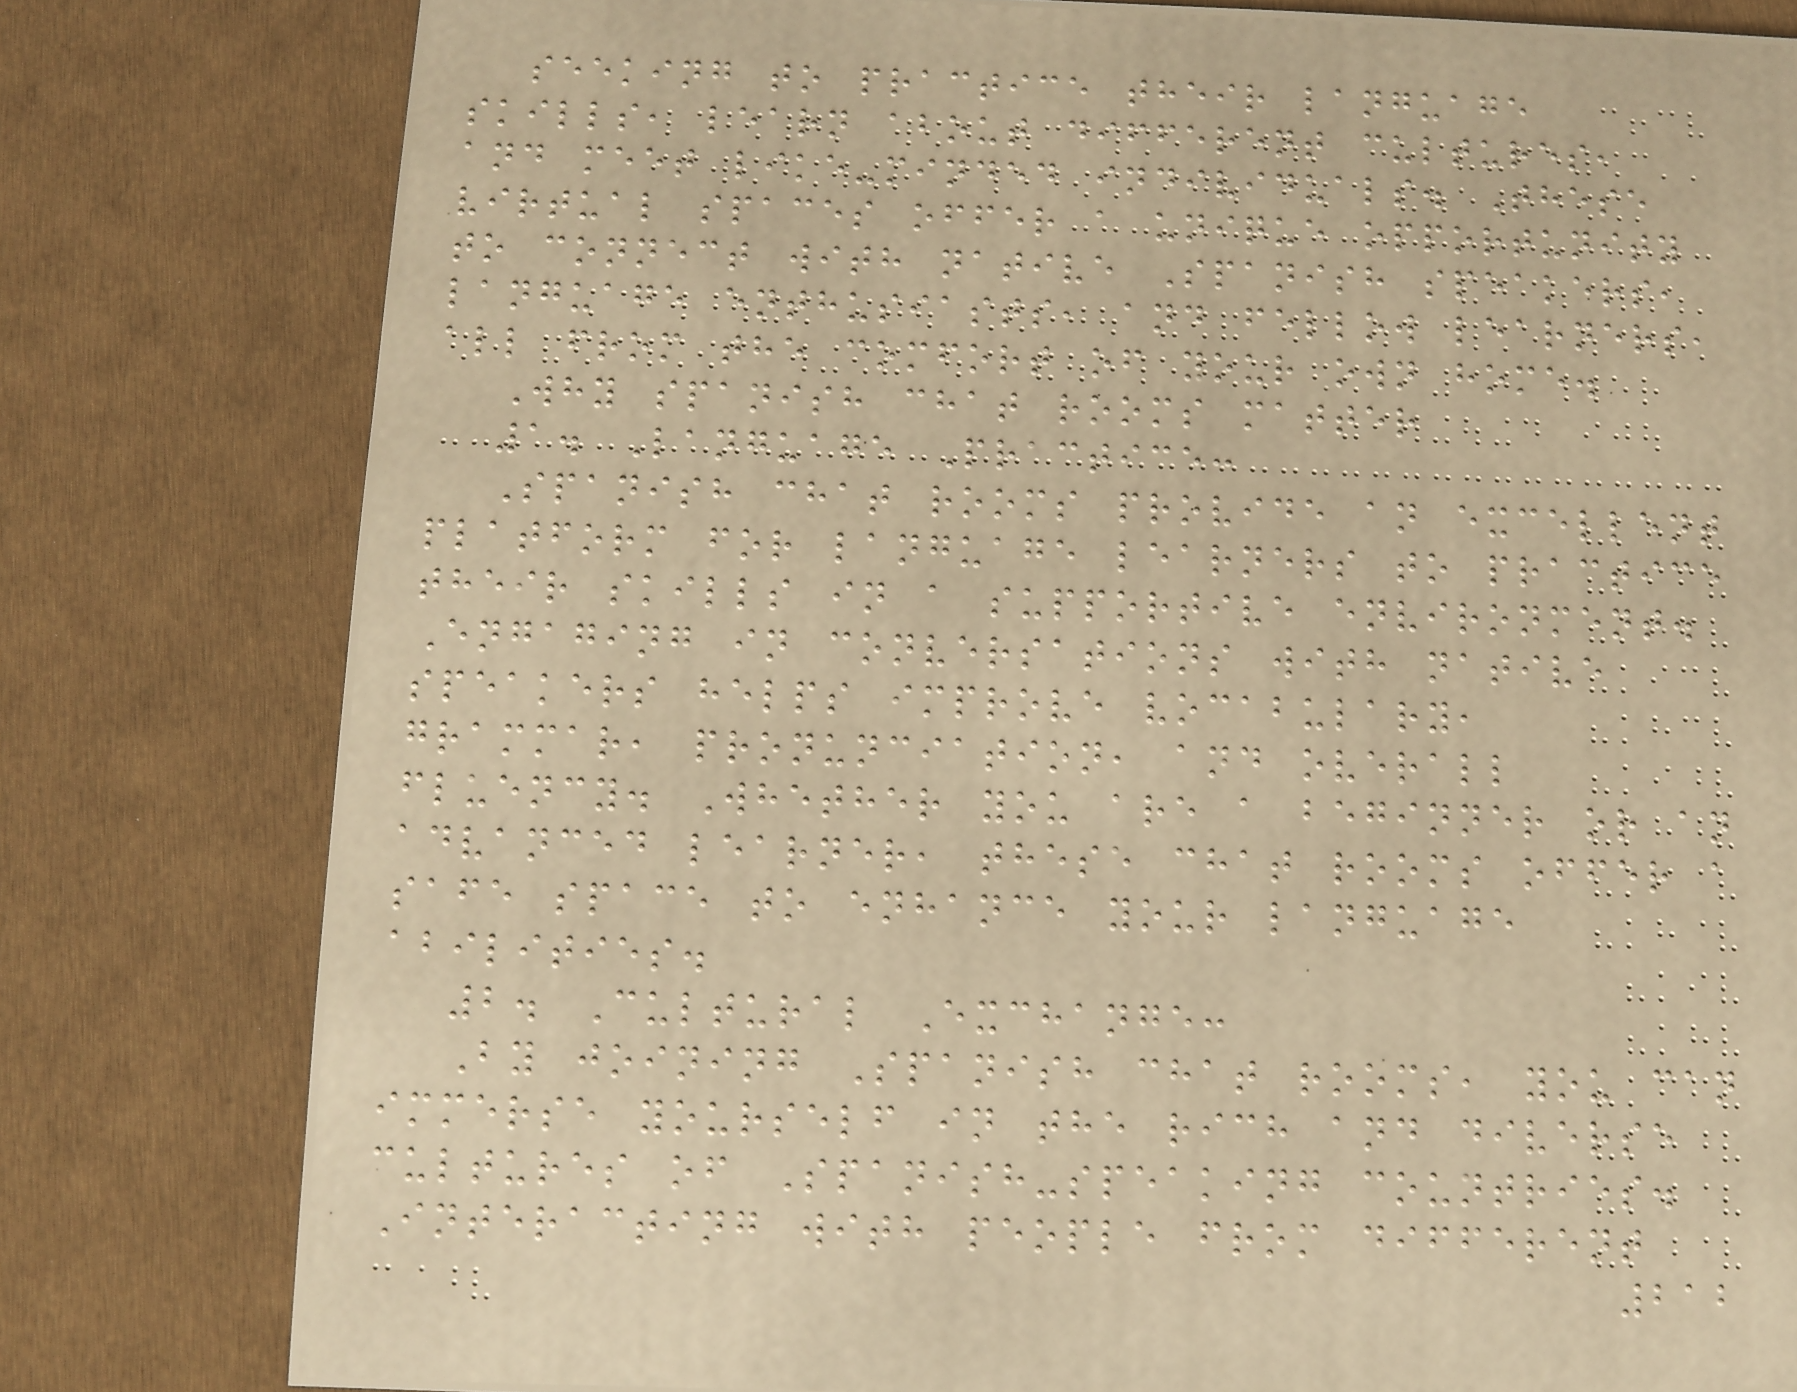seeking to practice their language
skills, learn about different cultures,
and meet like-minded individuals. These
virtual spaces offer a unique opportunity
to connect with native Spanish speakers,
language enthusiasts, and fellow learners,
all from the comfort of your own home.
Why spanish chat rooms matter
1. Language Practice:
Spanish chat rooms provide an excellent
platform for language learners to practice
their skills in a supportive environment.
Engaging in conversations with native
speakers helps improve vocabulary,
grammar, pronunciation, and overall
fluency. Whether you are a beginner or an
advanced learner, these chat rooms offer a
safe space to enhance your language
abilities.
2. Cultural Exchange:
By joining Spanish chat rooms, you can
immerse yourself in the rich and diverse
cultures of Spanish-speaking countries.
Interacting with people from different
212
